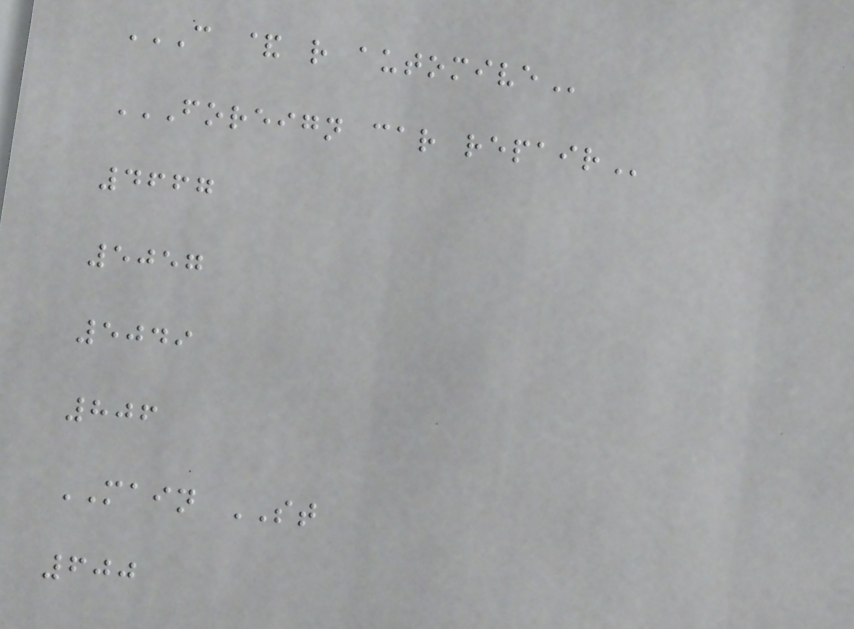C & R AUTOMIVE
FOREIGN CAR REPAIR
4667
5057
5049
806
MAIN ST
600
